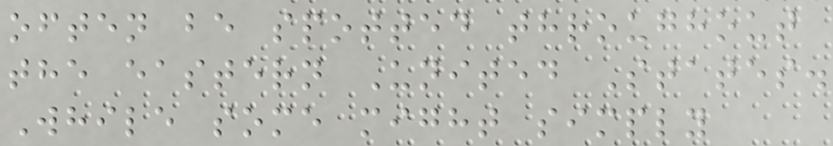often be spotted throughout
the eastern United States.
While some might simply
